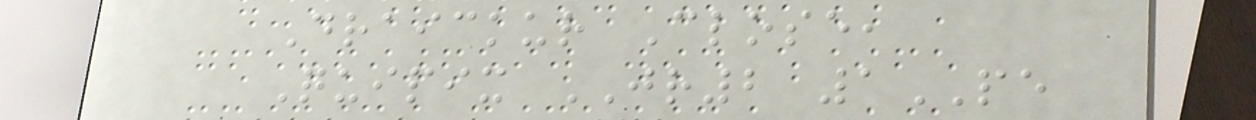Draickur Close,
Quipix JR2 1PE
